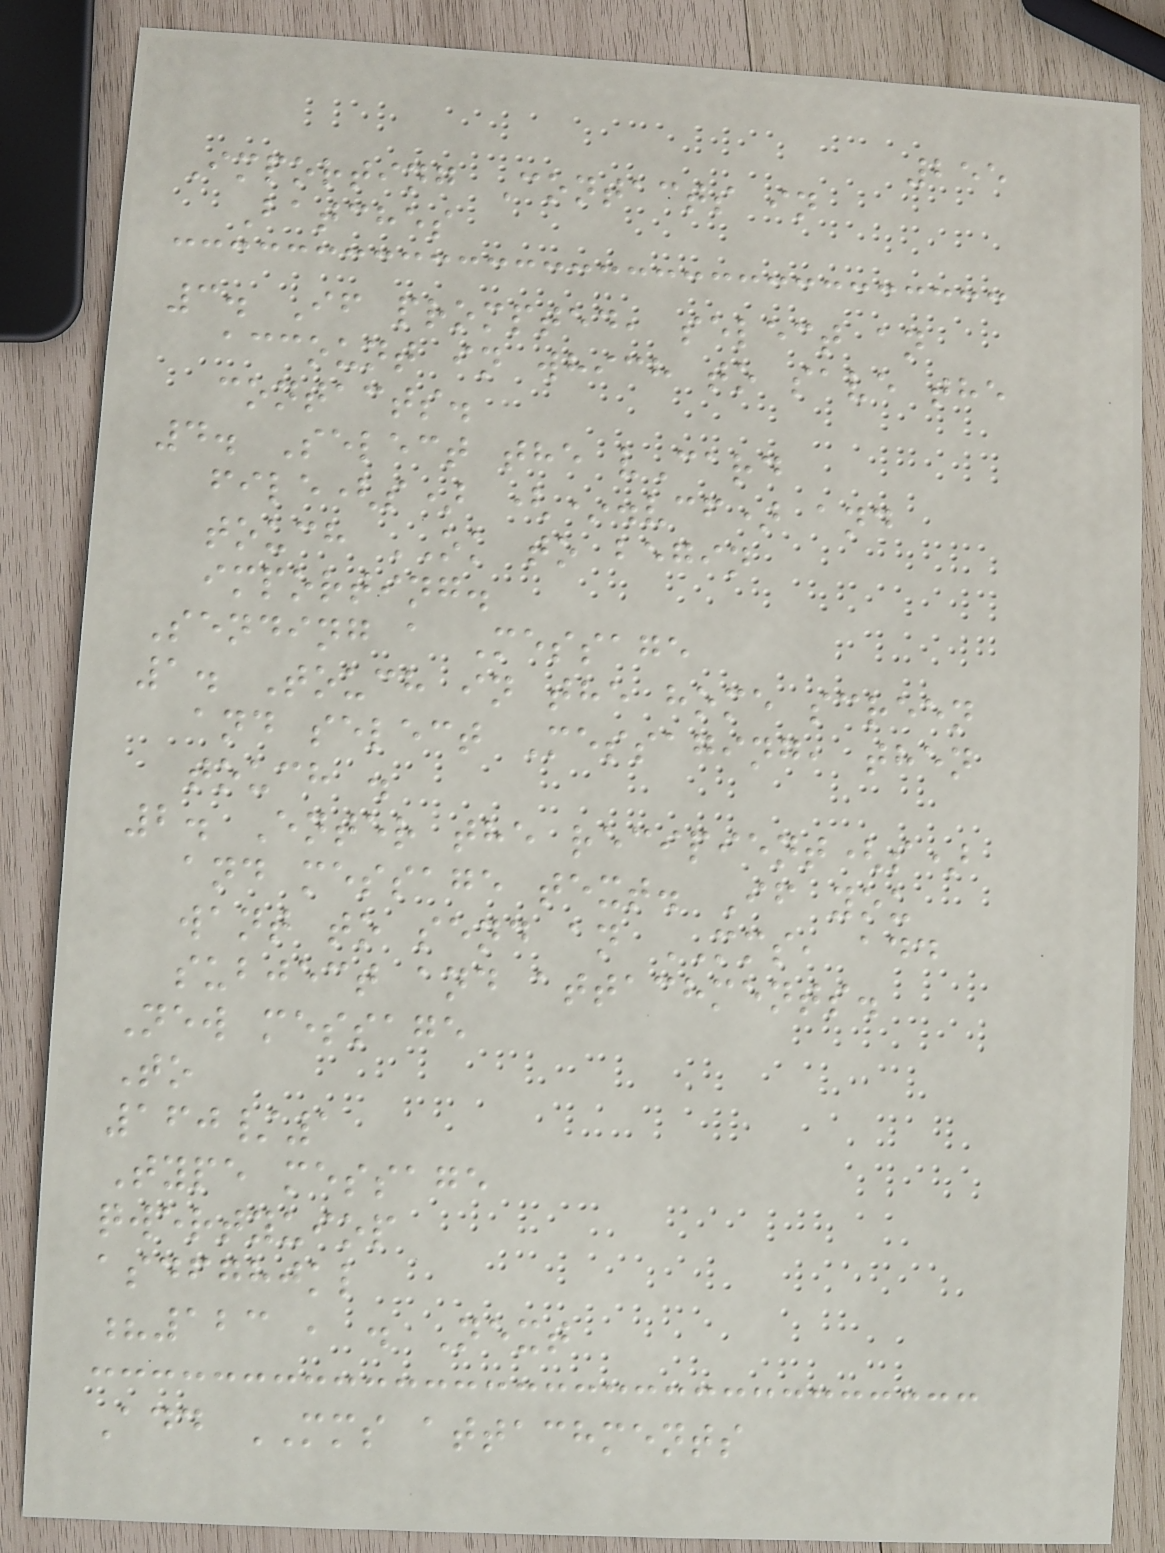255
Importing Contacts in
Batches
3. If prompted, select an
account in which to save the
contacts.
4. Select the vCard
file(s) (*.vcf) and
touch OK to begin
importing.
Sending a Message
1. Touch in the home screen
and select Messaging, then
touch .
2. Enter the recipient(s)
and message text. If you
want to send an MMS, add
subject and attachments.
New message
To
160/1
Type message
qwertyuiop
asdfghjkl
?123 , . Next
Add MMS attachments
